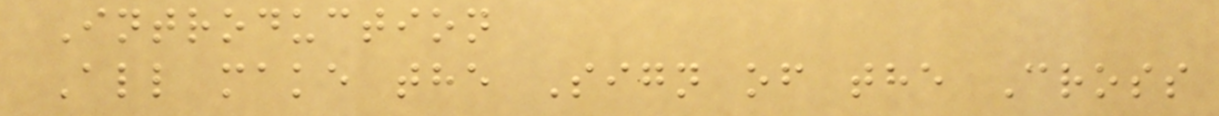Introduction
All make the Sign of the Cross
